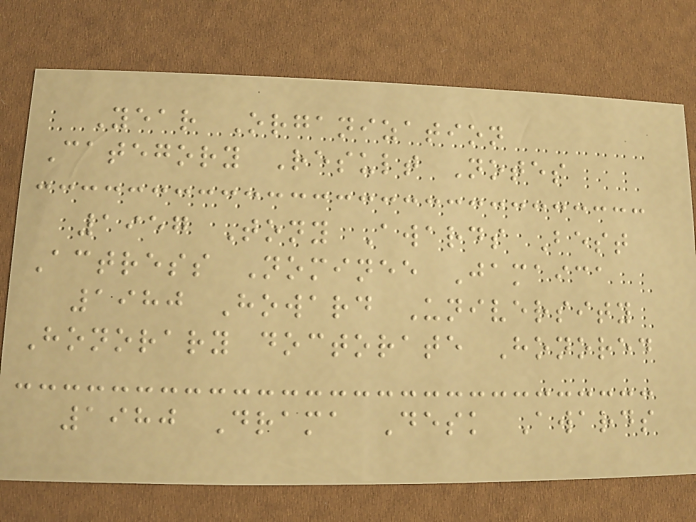Year Organization
Category Result Notes
1957 Tony Awards Best
Actress Nominee Jamaica
1980 Howard University
Honorary doctorate Honored
1980 Drama Desk Awards
